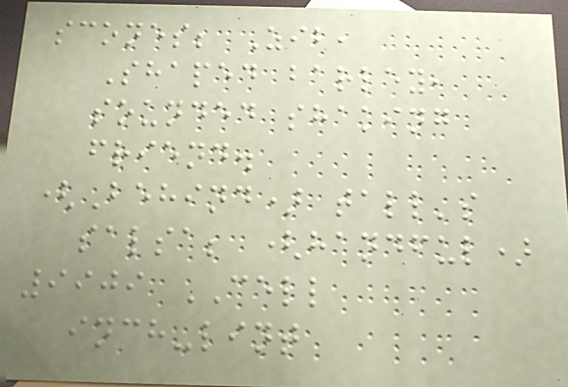scones; Zib,
Shaped barley,
sounded shaking
friend.
(Behind) tall's
salsa; (handful)
9909 CELL
inch-lint
